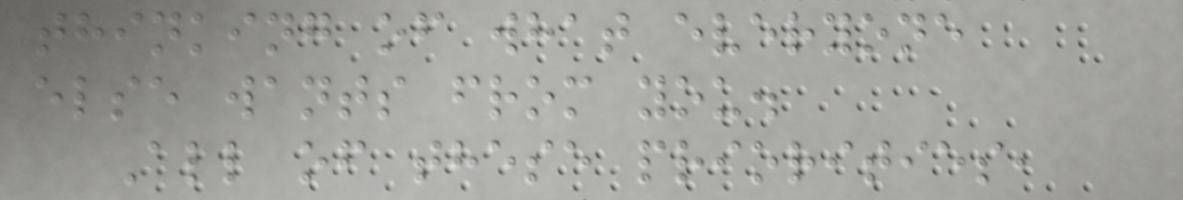thinking of what everyone
else wants from you.
All of these priorities,
